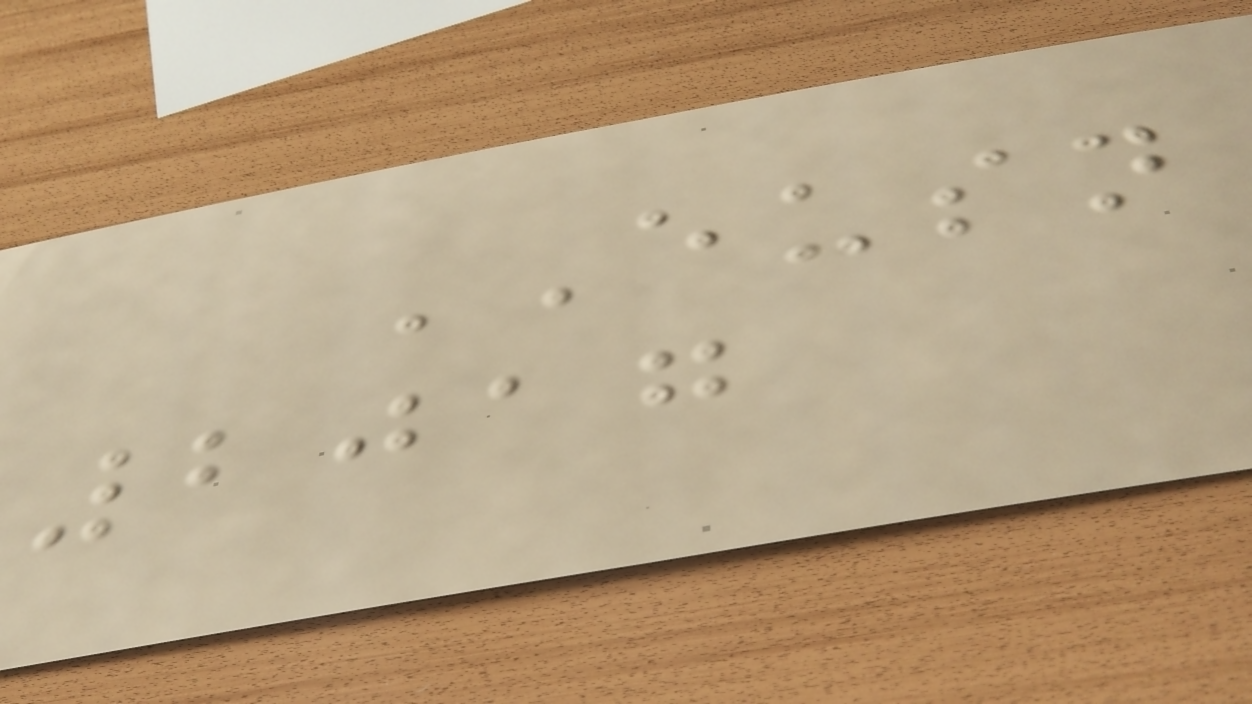EUSN
2017
